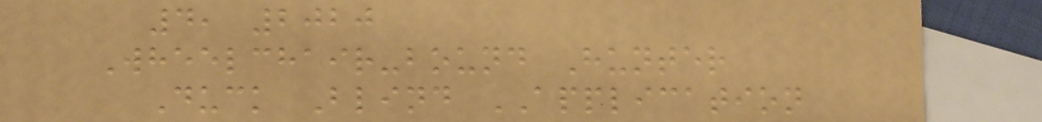4, 2020
Wheelchair-bound Hunter
Duck Blind APPLICATION
